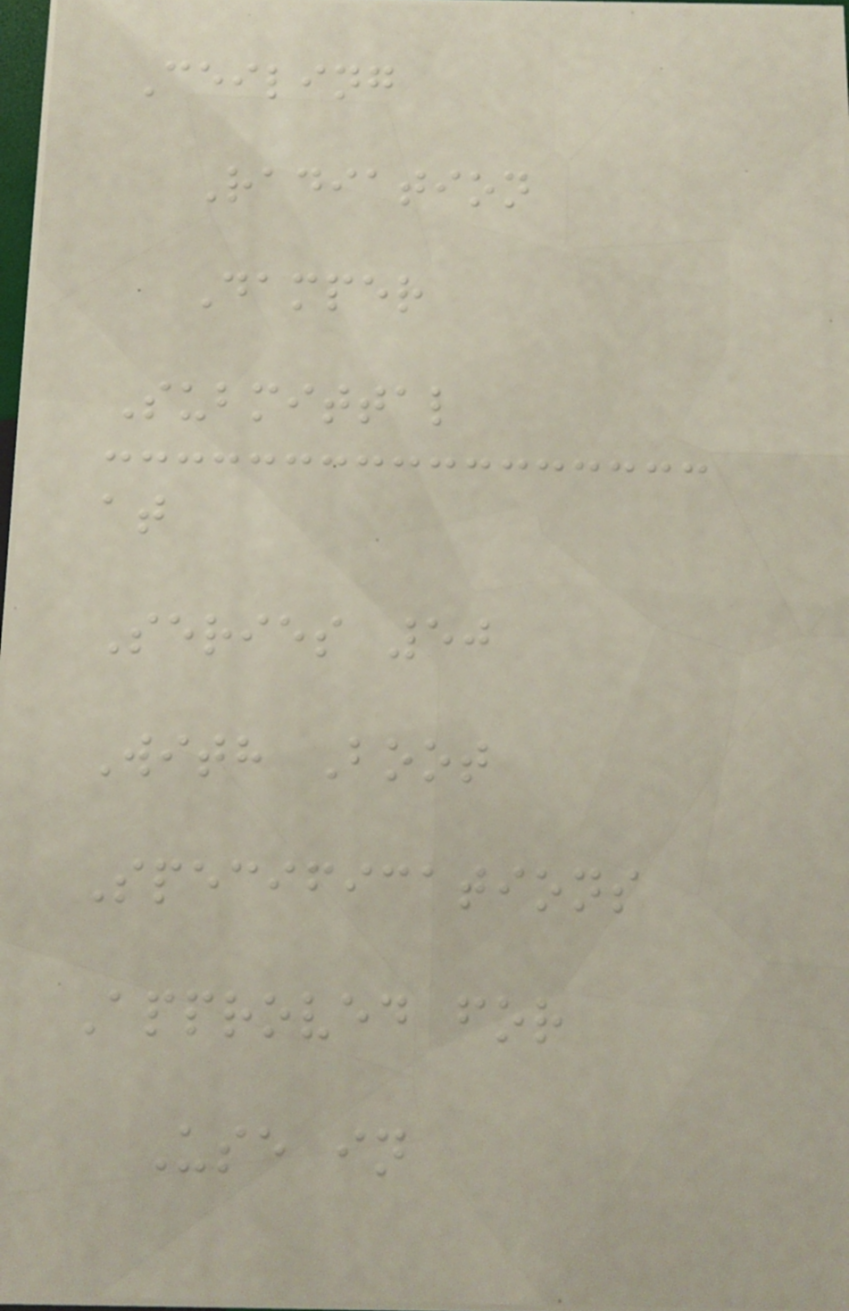Ceiling
Radiation
Damper
Submittal
at
Series 50
With Boot
Specifications
Approved for
Use in
